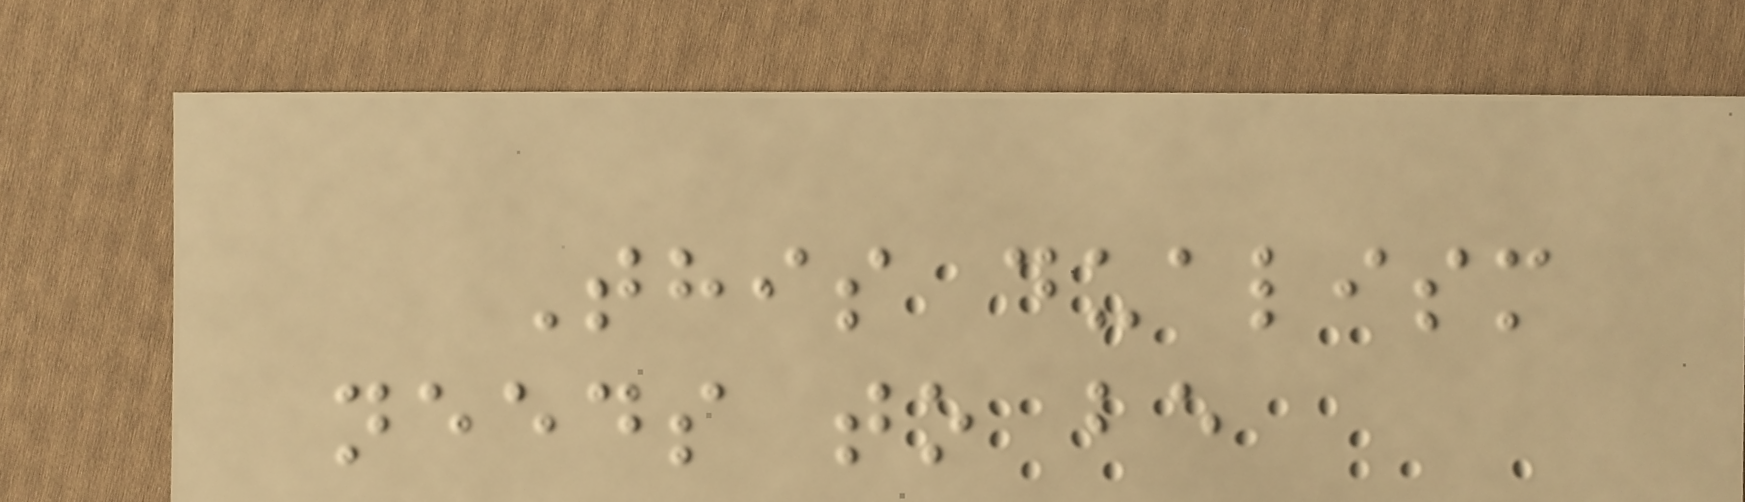This dualism
needs to be
